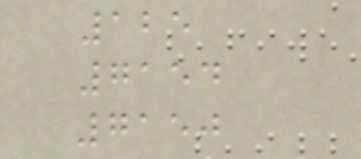125
7154
7150
